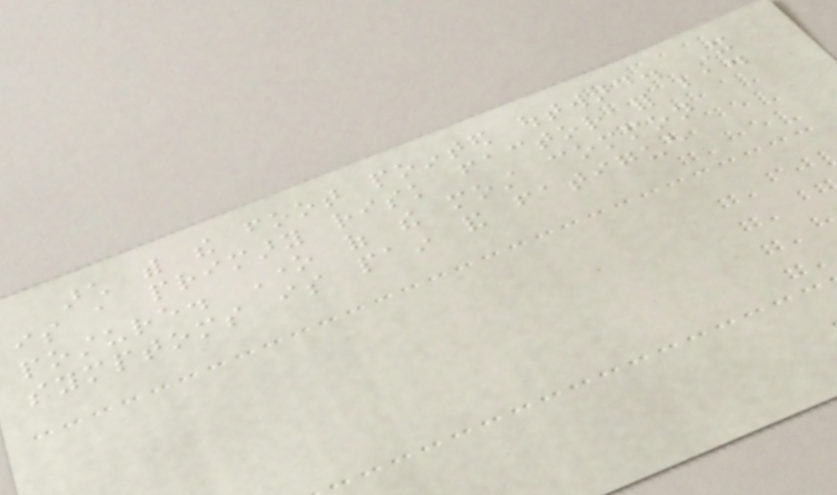arch with the foot pointed outward. It
is a primary risk factor for bad
posture. One of the most common
symptoms is pain and fatigue
